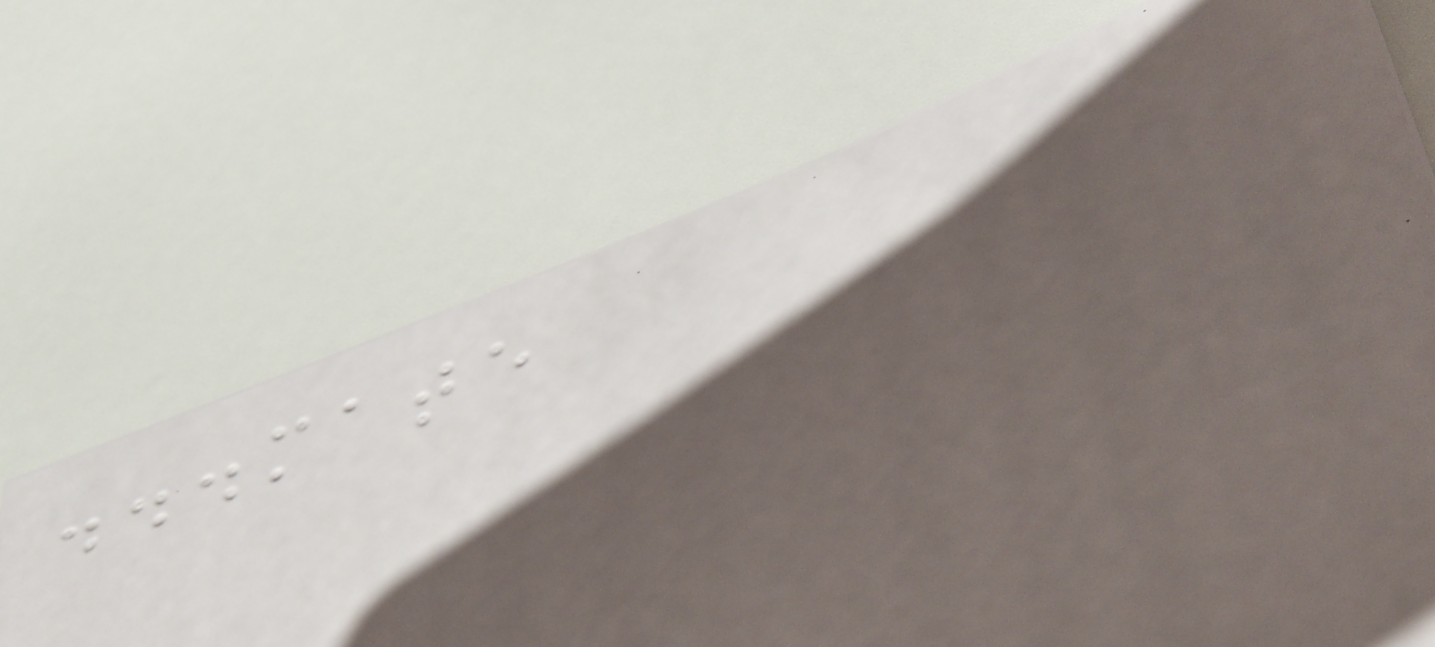...mate
